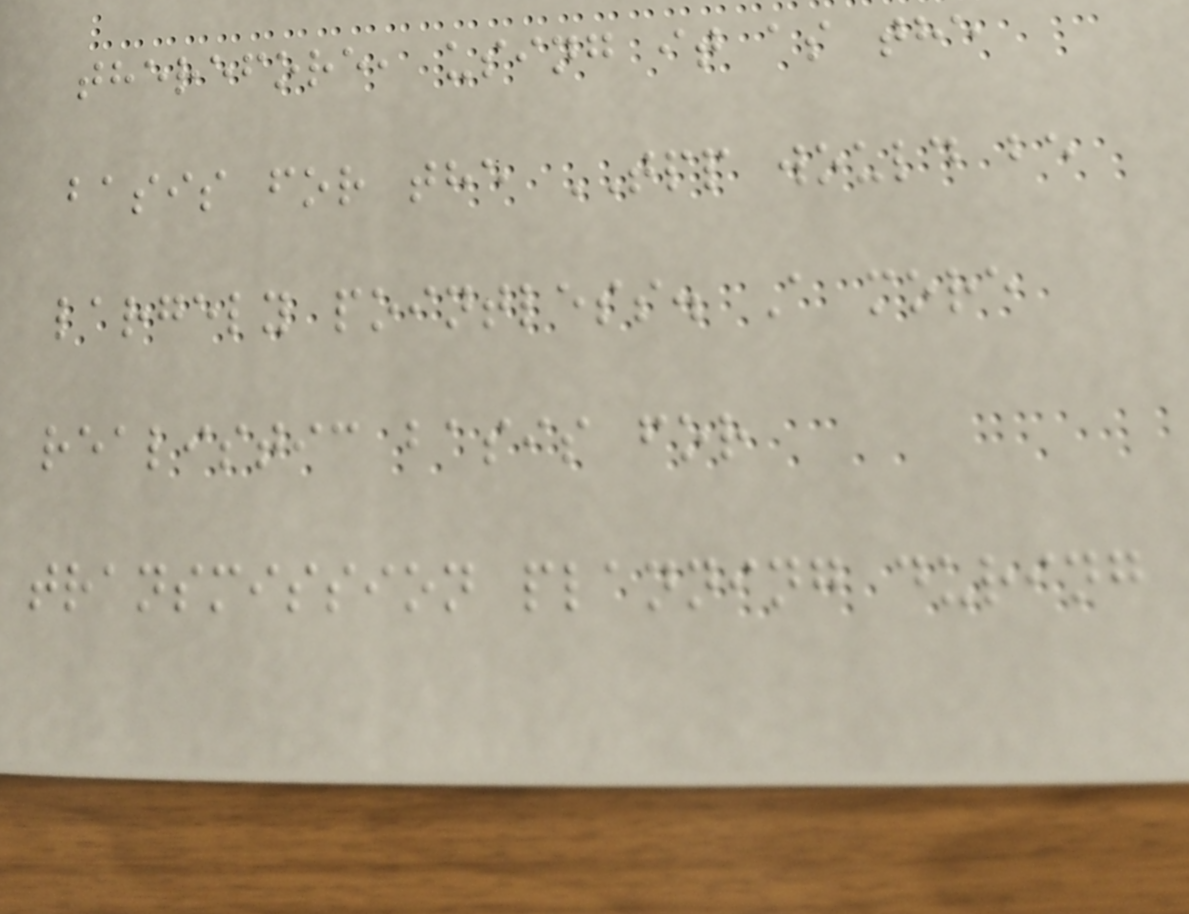therefore, using it as the
basis for the TPP would be
largely pointless. A more
realistic basis for
transmission planning during
